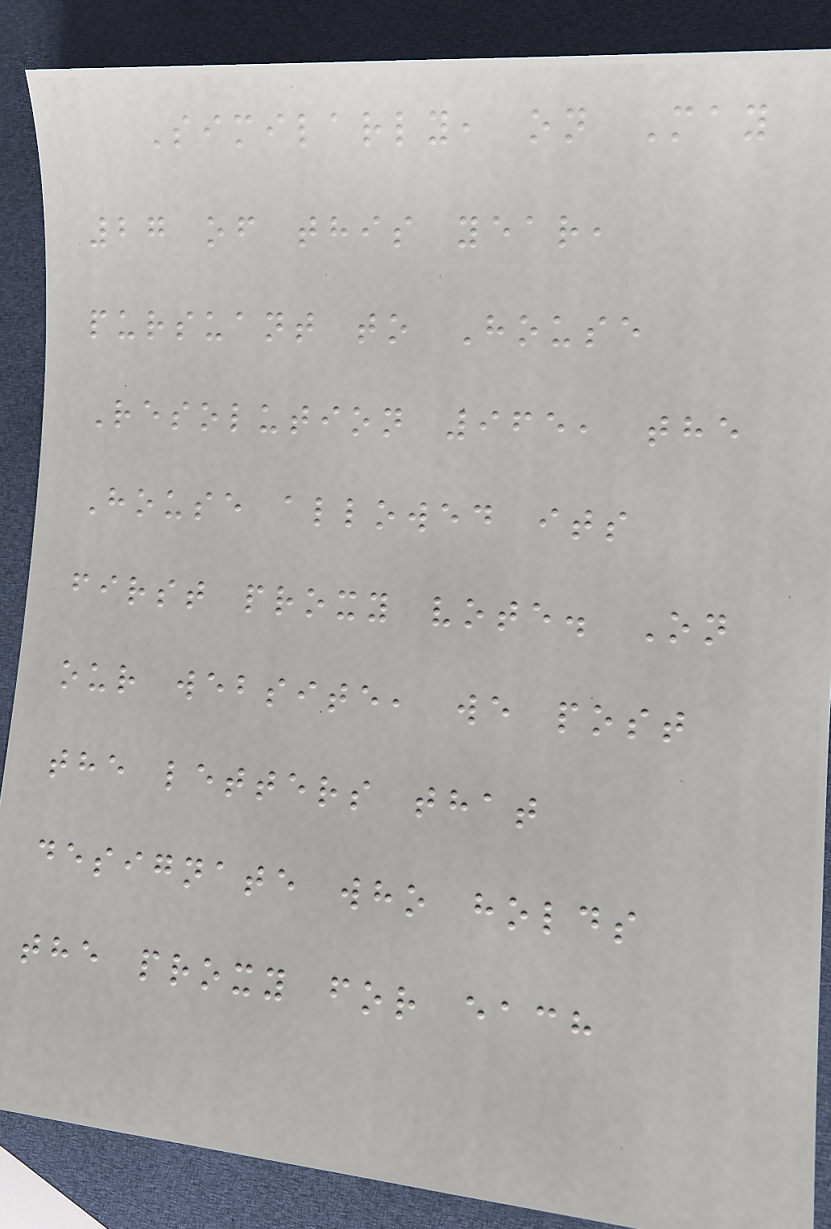Similarly, on May
27 of this year,
pursuant to House
Resolution 965, the
House allowed its
first proxy vote. On
our website, we post
the letters that
designate who holds
the proxy for each
